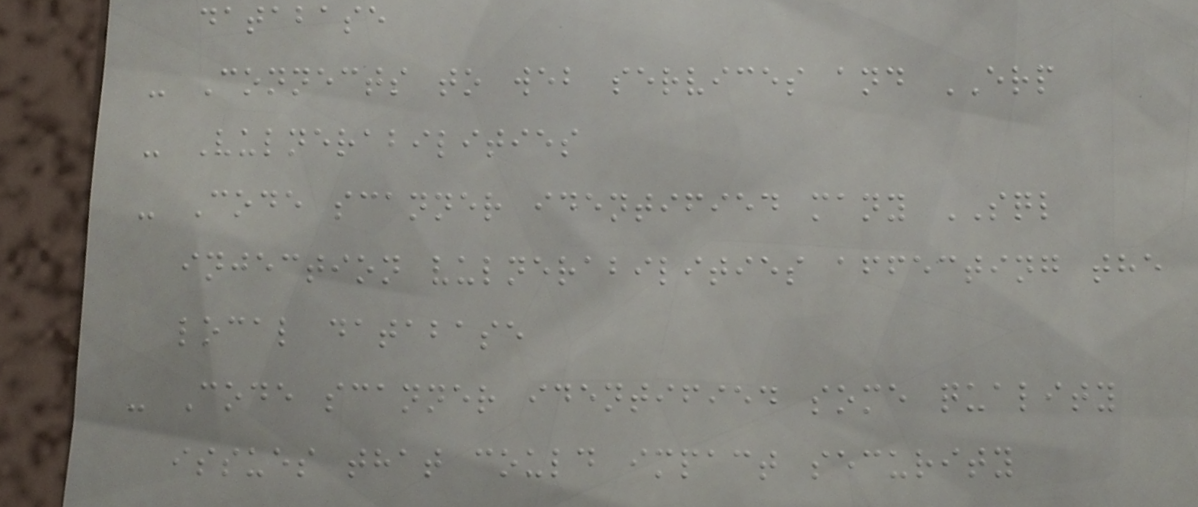database
- Connects to web services and ERP
- Vulnerabilities
- Code scanner identified many SQL
injection vulnerabilities affecting the
local database
- Code scanner identified some quality
issues that could impact security
